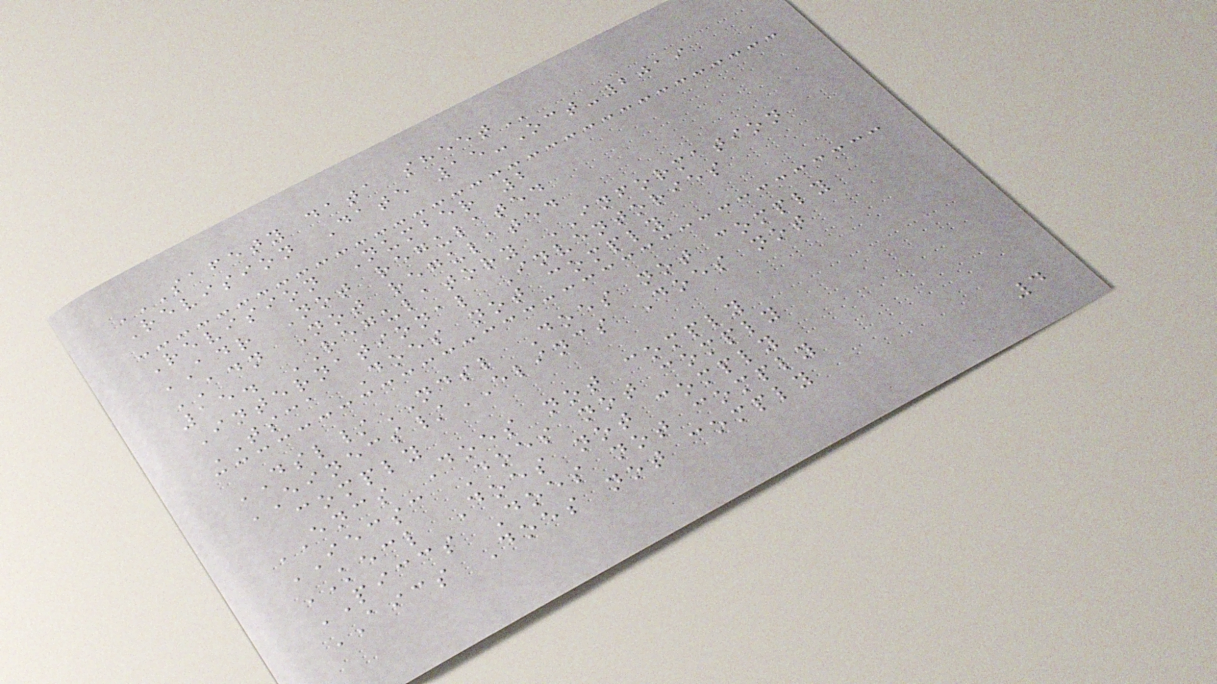SAFETY DATA SHEET
Revision Date 15-Oct-2019
Revision Number 2
ADR Not regulated
ADN Not regulated
15. REGULATORY INFORMATION
International Inventories
TSCA Does not comply
DSL/NDSL Does not comply
EINECS/ELINCS Does not
comply
ENCS Does not comply
IECSC Does not comply
KECL Does not comply
PICCS Does not comply
AICS Does not comply
4
